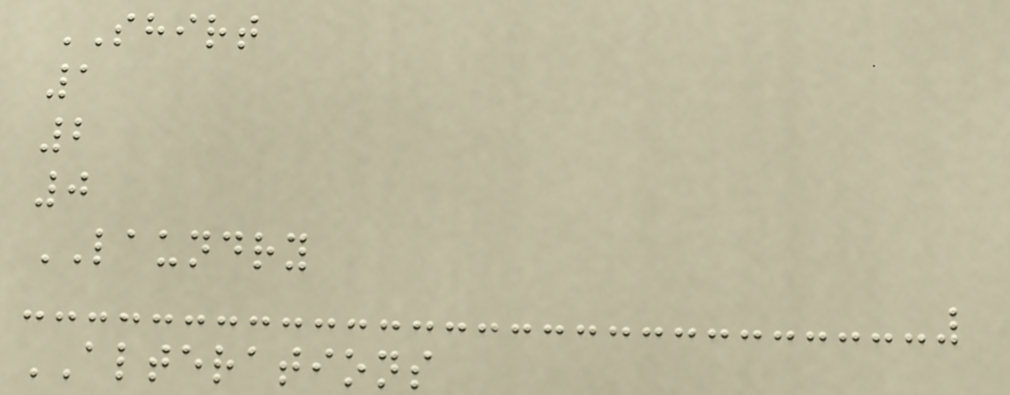SHIRT
1
2
0
LAUNDRY
ALTERATIONS
